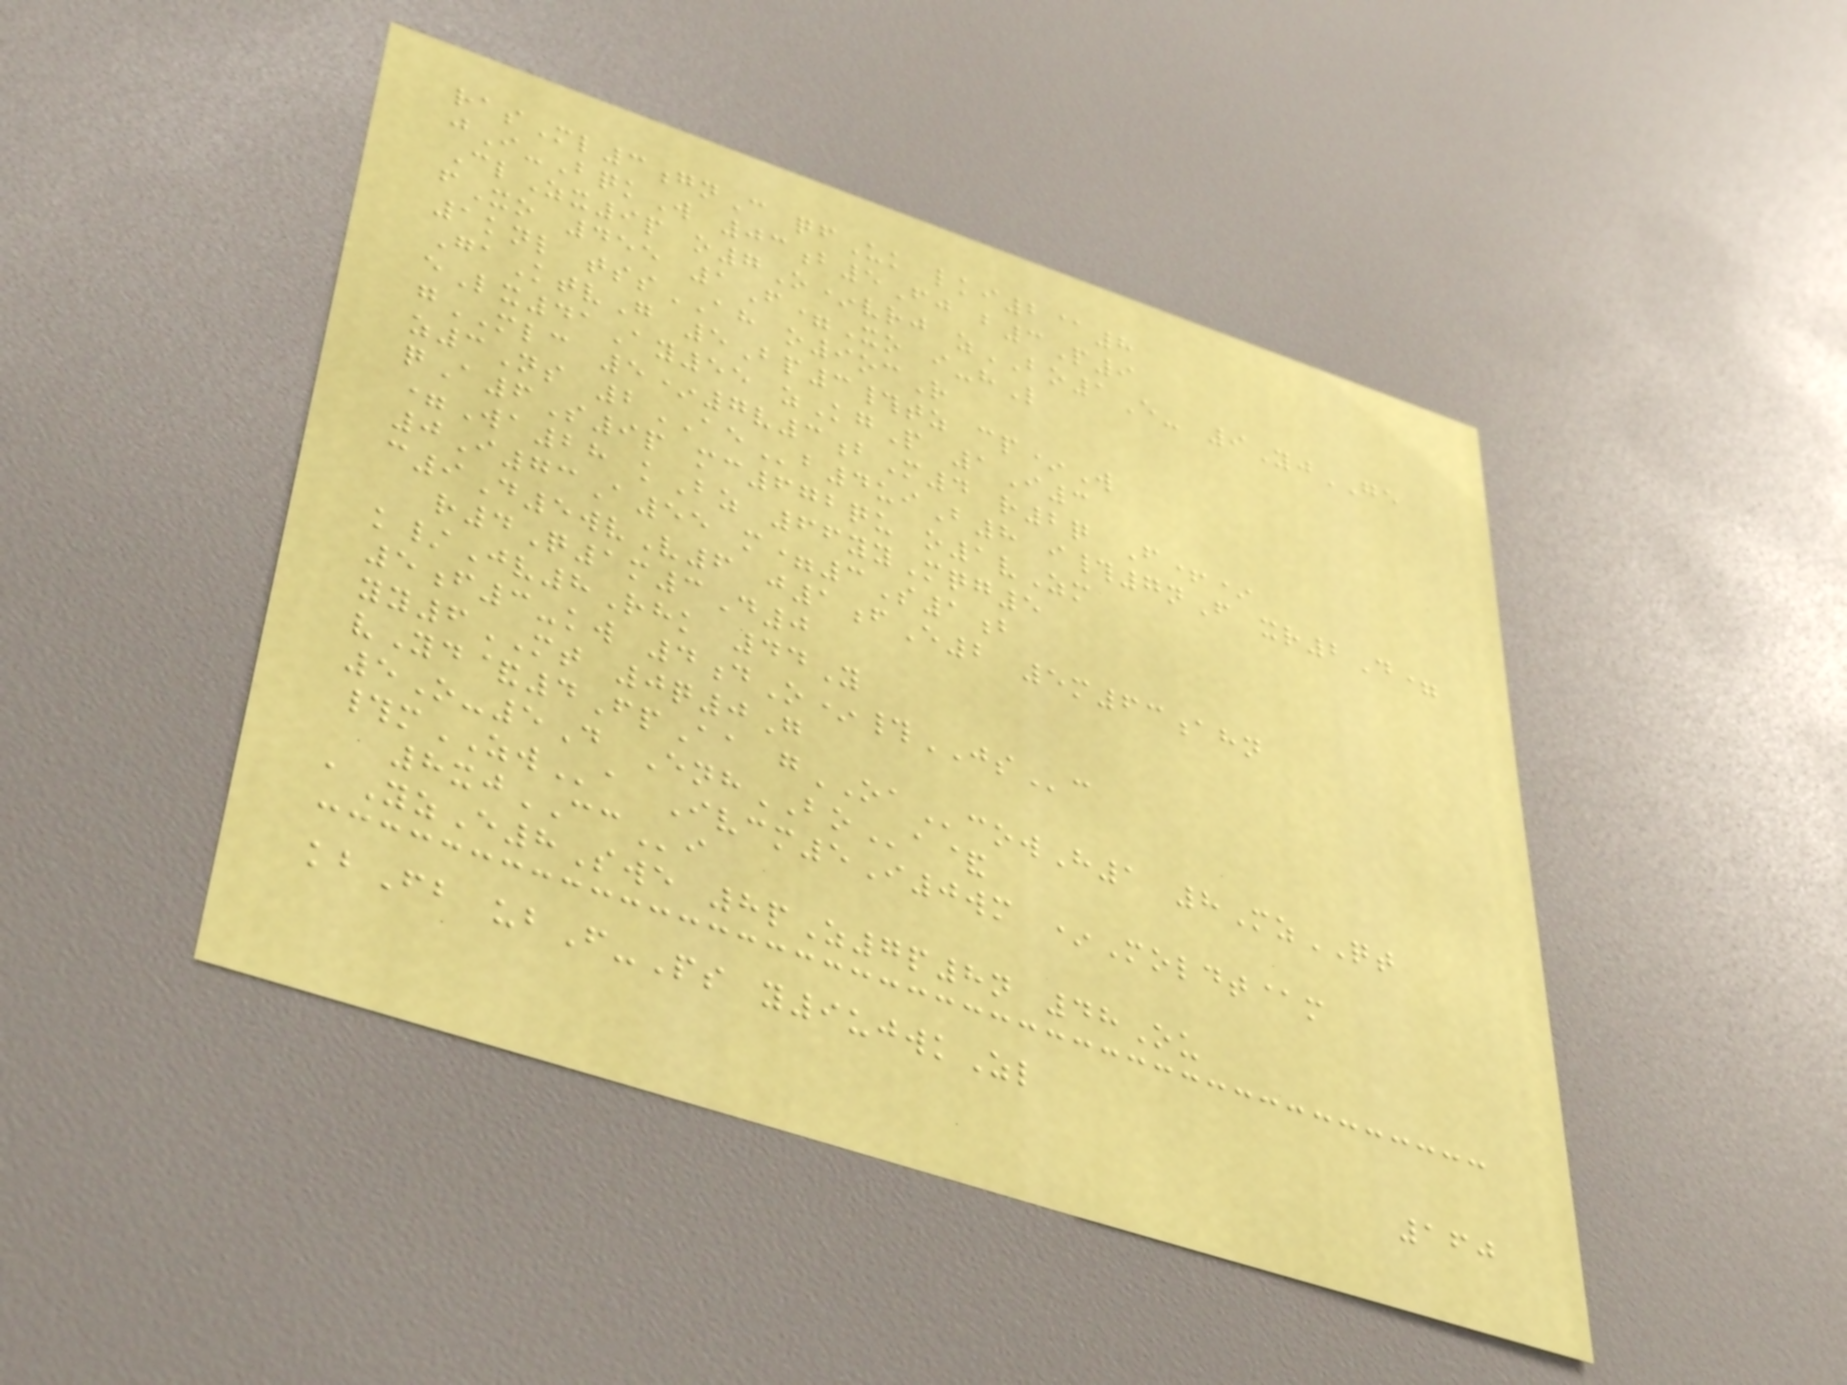rasMl3gnC qfUk lki2@8
jI-BqkW 03b5Fj b3P9
ClZx9p o7O*vrj zBO1E- 9YjGE
fXo 455 1F=Xo i-hL
1knl tssAH o9ocR
GaKtvG 5Bp3#tz cp*W
eLx41Ay55 zKgP 1I3
gMLC 5*7v3bM4 r2q F+*
z3Ns 2AEb4uiB8 i#7nF xr2D=
qA6S9p mc672qu o1vZm
=Wa28 kBz 66yyMqg5
0I73A55 m=3S1b
c9D5wvV6 j1fE2 5m63ahn
r4Q1m3D0
k/Jv8Rhk 44Y
5f3-kw 4dO*#JSc
yy6MT 0q0G
vYd&4FpAa gOAcowH1 8MzQT
5O-5D EnhBOa&
#mZWa Ivcm5I0wm *Moldt@m
8xjCCi
aYzE8Swe 8pZ7p8n 48Ou
kbFb ubF-Ps y9ujwkZl
160
